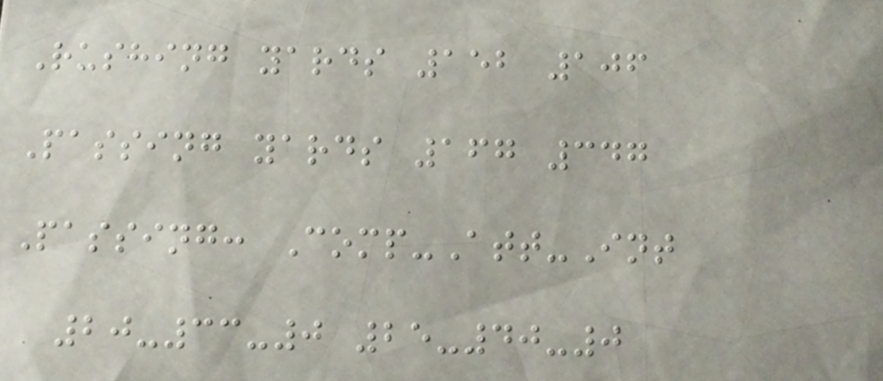Rushing yards 152 106
Passing yards 167 347
Passing: Comp-Att-Int
20-33-0 25-40-0
